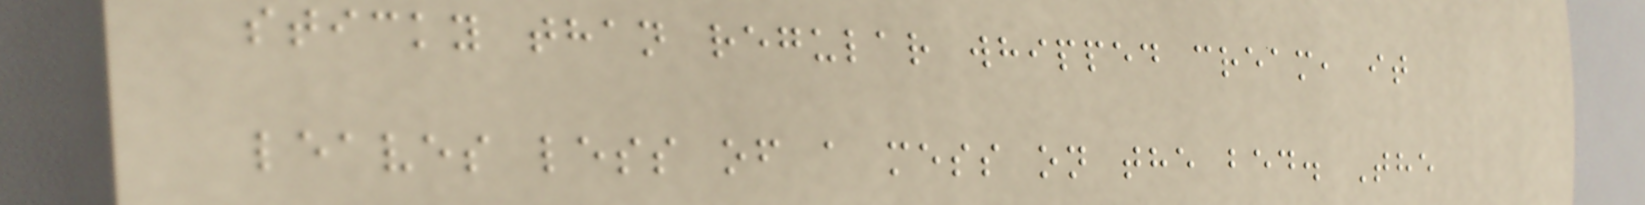sticky than regular whipped cream, it
leaves less of a mess on the bed. The
